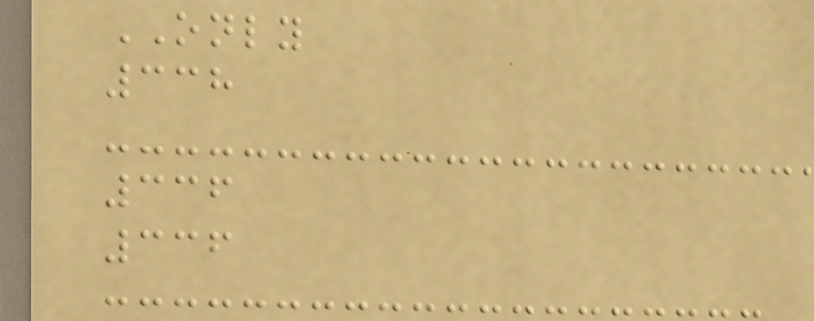ONLY
338
336
336
